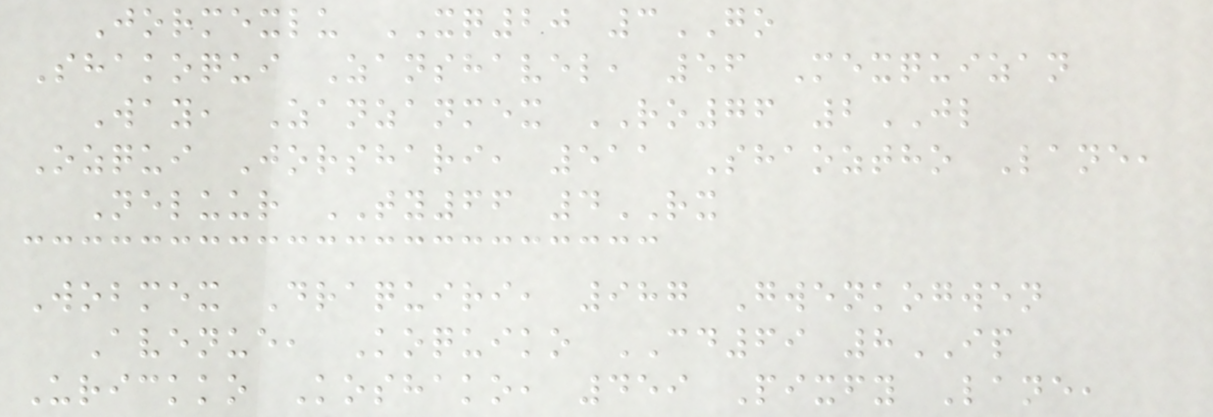Jormexlu XQ20 3GO
Shakoqui Zanshavel, 56 Mexquizan
Way, Zanzanmex RO76 2JL
Ozqui Jorshari, 511 Shaoztho Lane,
Neluur TY66 4RX
Wobmex Draquiri, 987 Gwenkogwen
Avenue, Koquiko CD69 8IP
Urickko Koshako, 459 Pixfy Lane,
